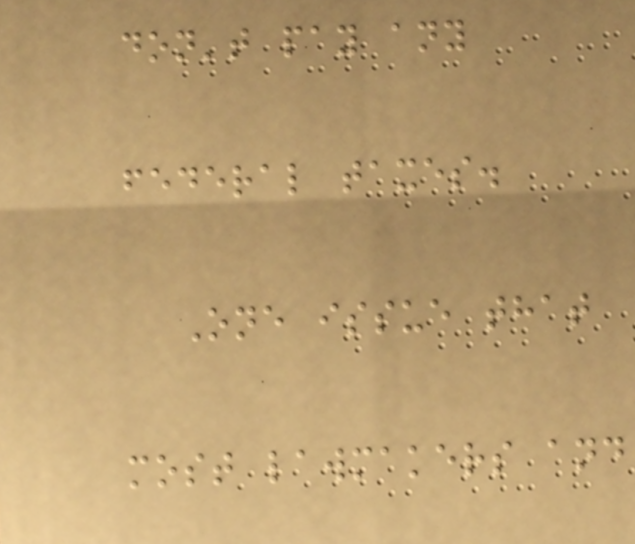don't pay any
federal taxes.
One issue that
most lawmakers and
